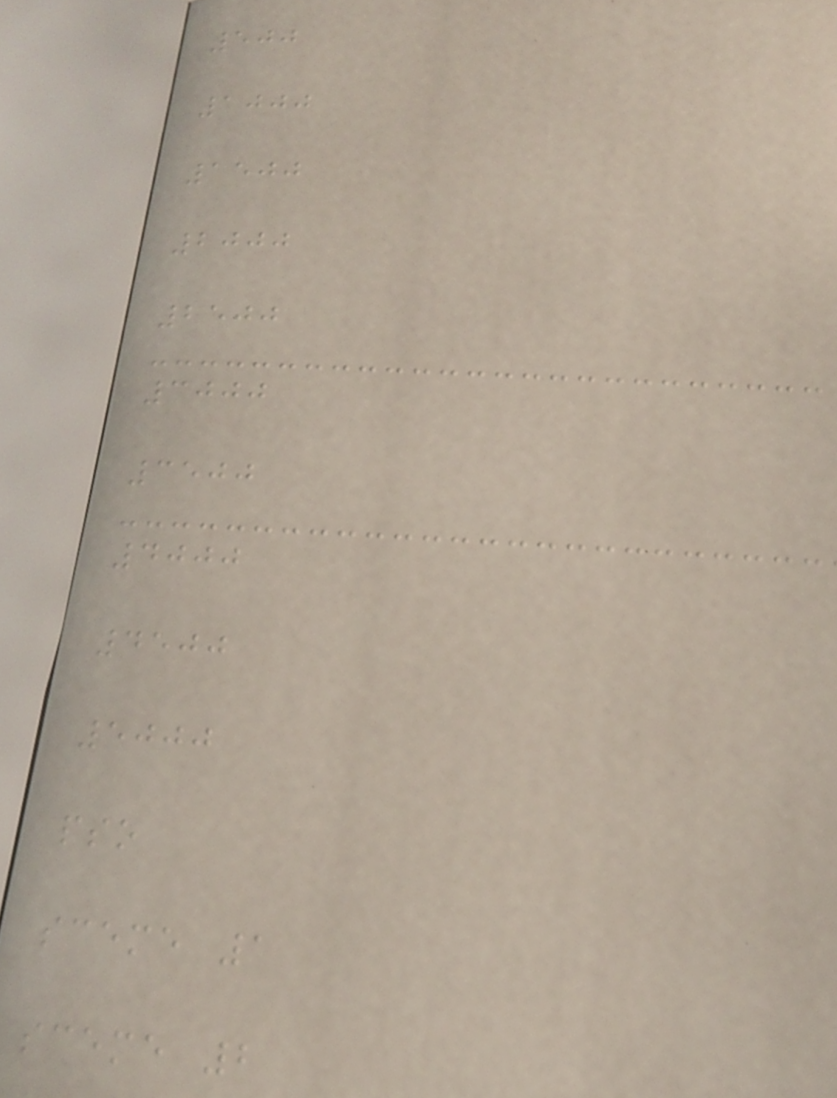500
1000
1500
2000
2500
3000
3500
4000
4500
5000
pso
sceme 1
sceme 2
